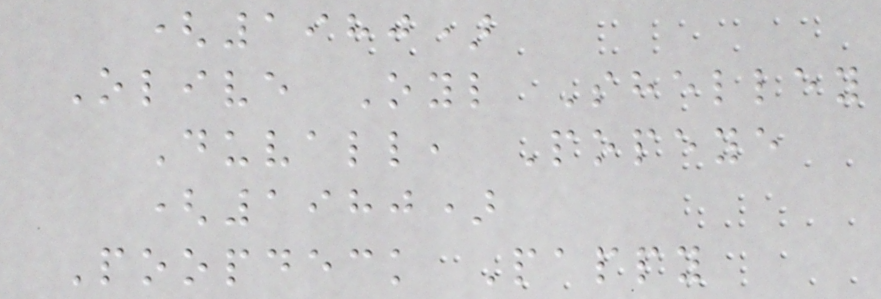(1980)
Olive Oyl Shelley
Duvall, Popeye
(1980)
Poopdeck Pappy
